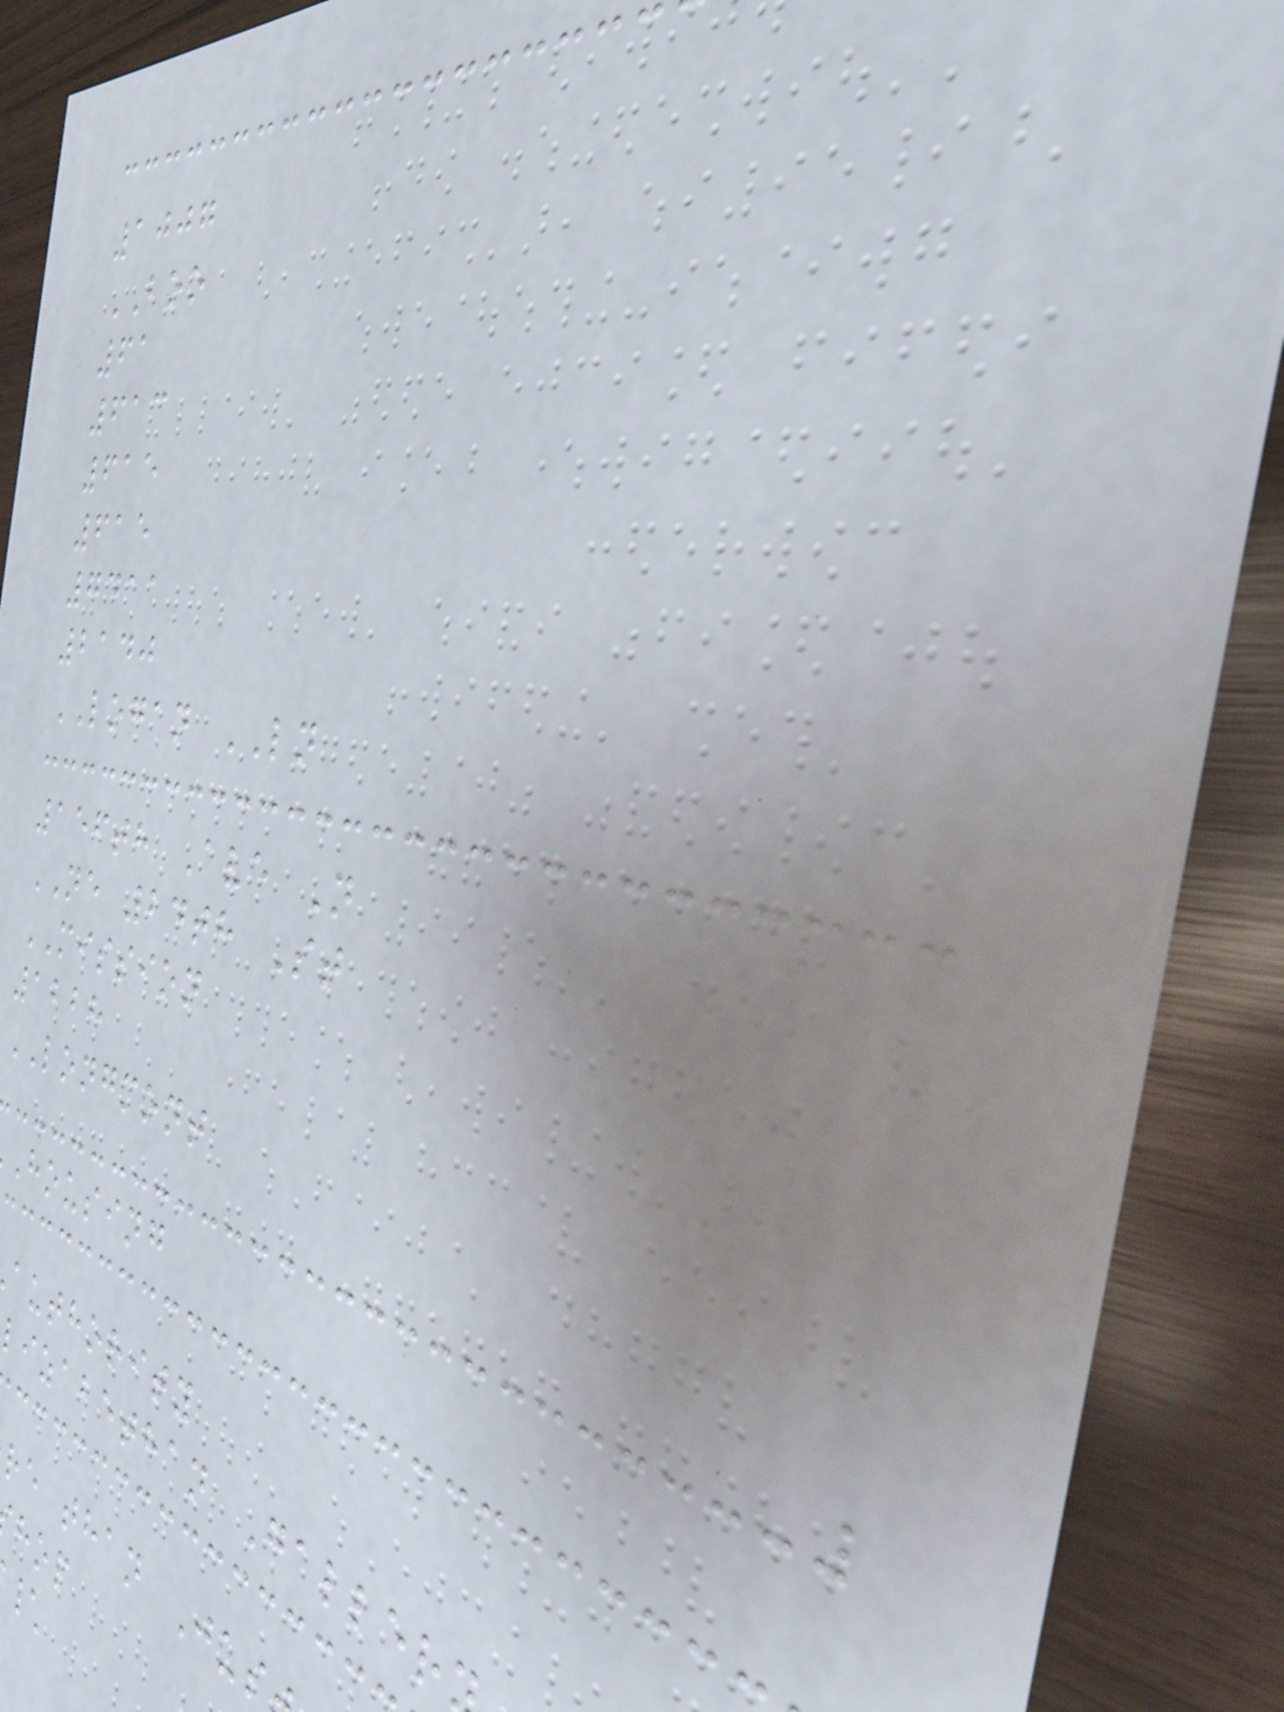1007
BOO
61
613
615
615
7411
2140
LOGAN LN
156th Ave N
NE 24th St
MISSION
1228
LONGMONT
housing
authority
lizabethan Galler
re than Jus
